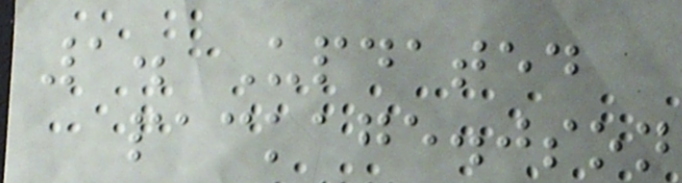1. Updated
package.json
